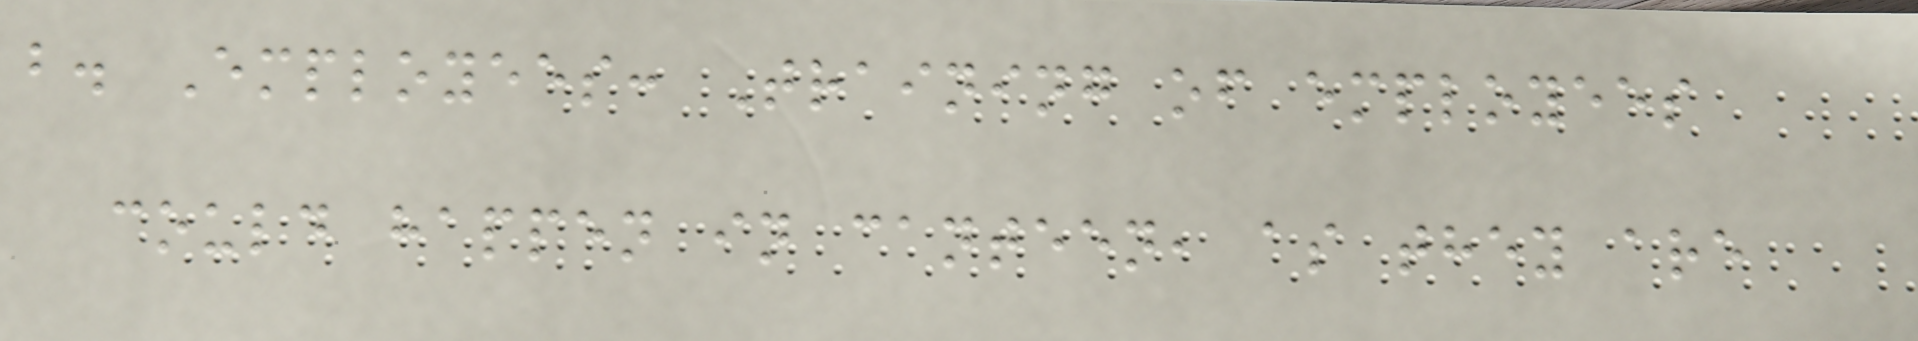b. Employees: Training of employees
could happen in canteen, as they are
